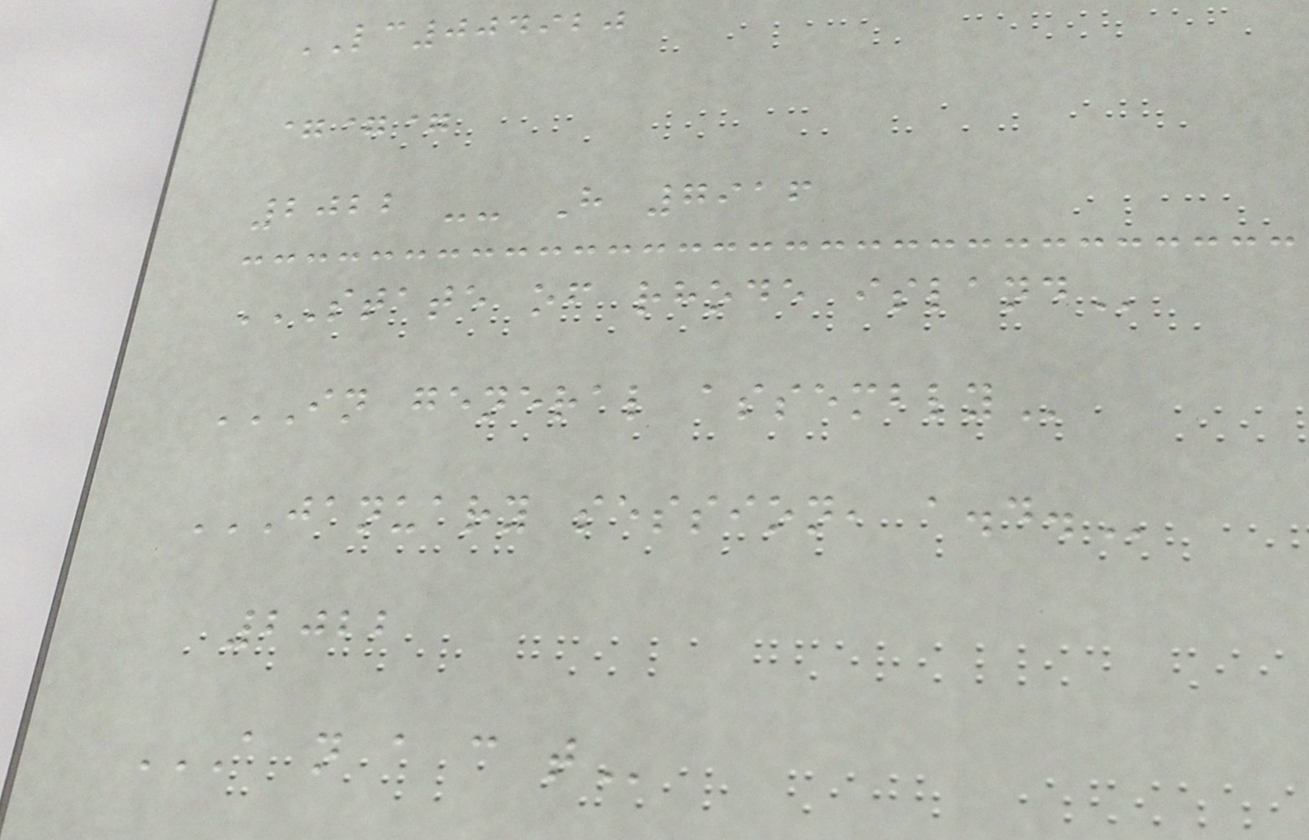LC004920
===
2022 -- H 7916
STATE OF RHODE ISLAND
IN GENERAL ASSEMBLY
JANUARY SESSION, A.D.
2022
A N A C T
